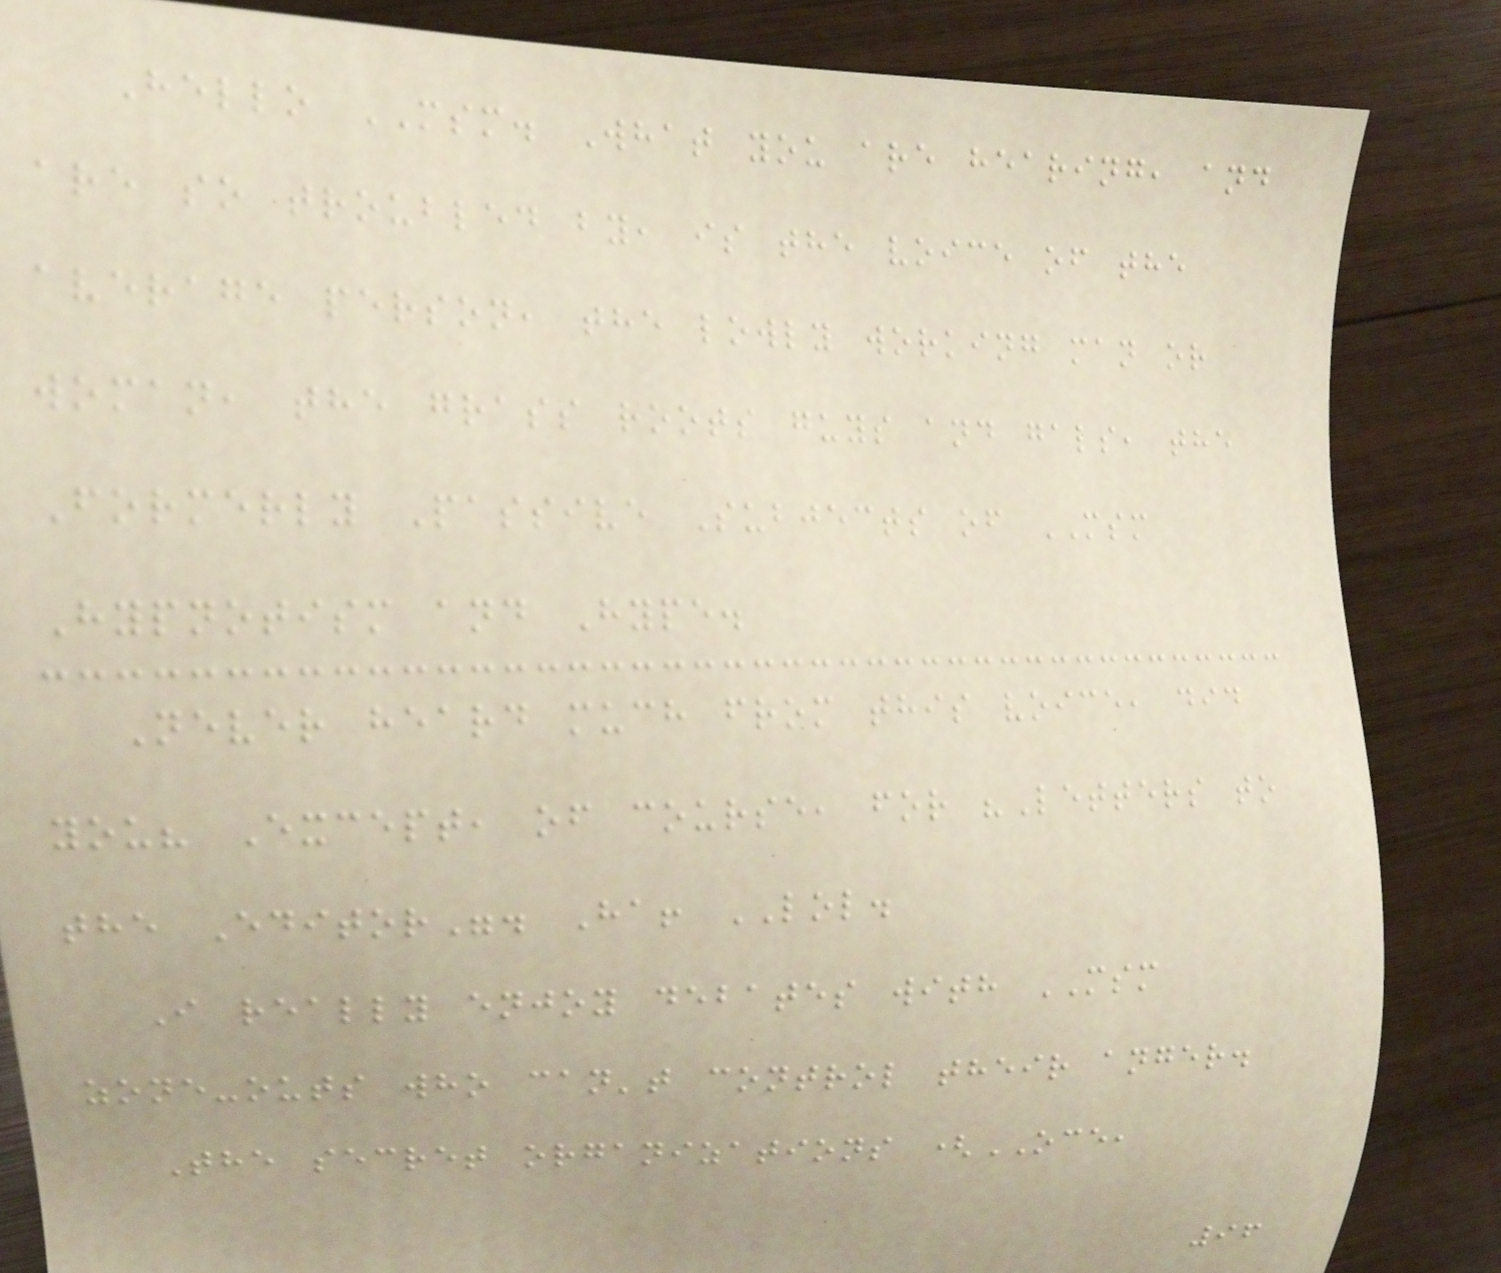Hello MSM. What you are hearing, and
are so troubled by, is the voice of the
average person, the lowly working man or
woman, the grass roots guys and gals, the
Formerly Passive Subjects of MSM
Hypnotism and Hype.
Never heard much from this voice, did
you? Except, of course, for "Letters to
the Editor". Ha! LOL.
I really enjoy debates with MSM
zone-outs who can't control their anger.
The secret organizations (OCE,
96
